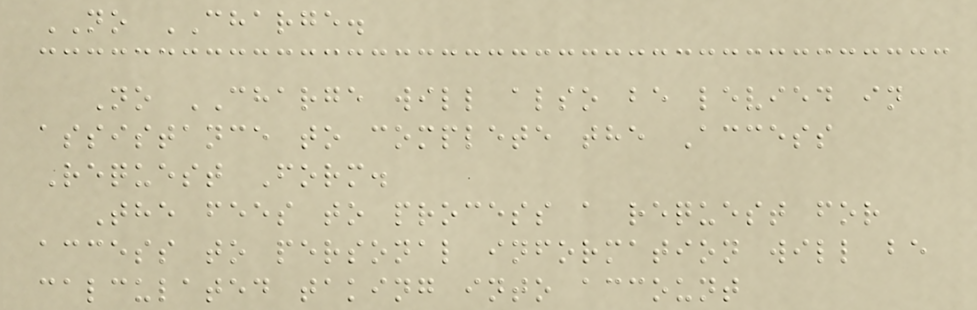NO CHARGE.
No CHARGE will also be levied in
assistance to complete the Access
Request Form.
The fees to process a request for
access to personal information will be
calculated taking into account
